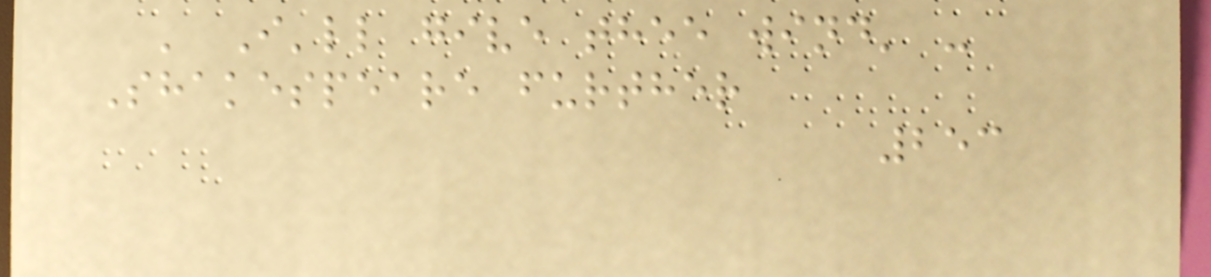' I'll give thee wind' -
Shakespeare further
253
